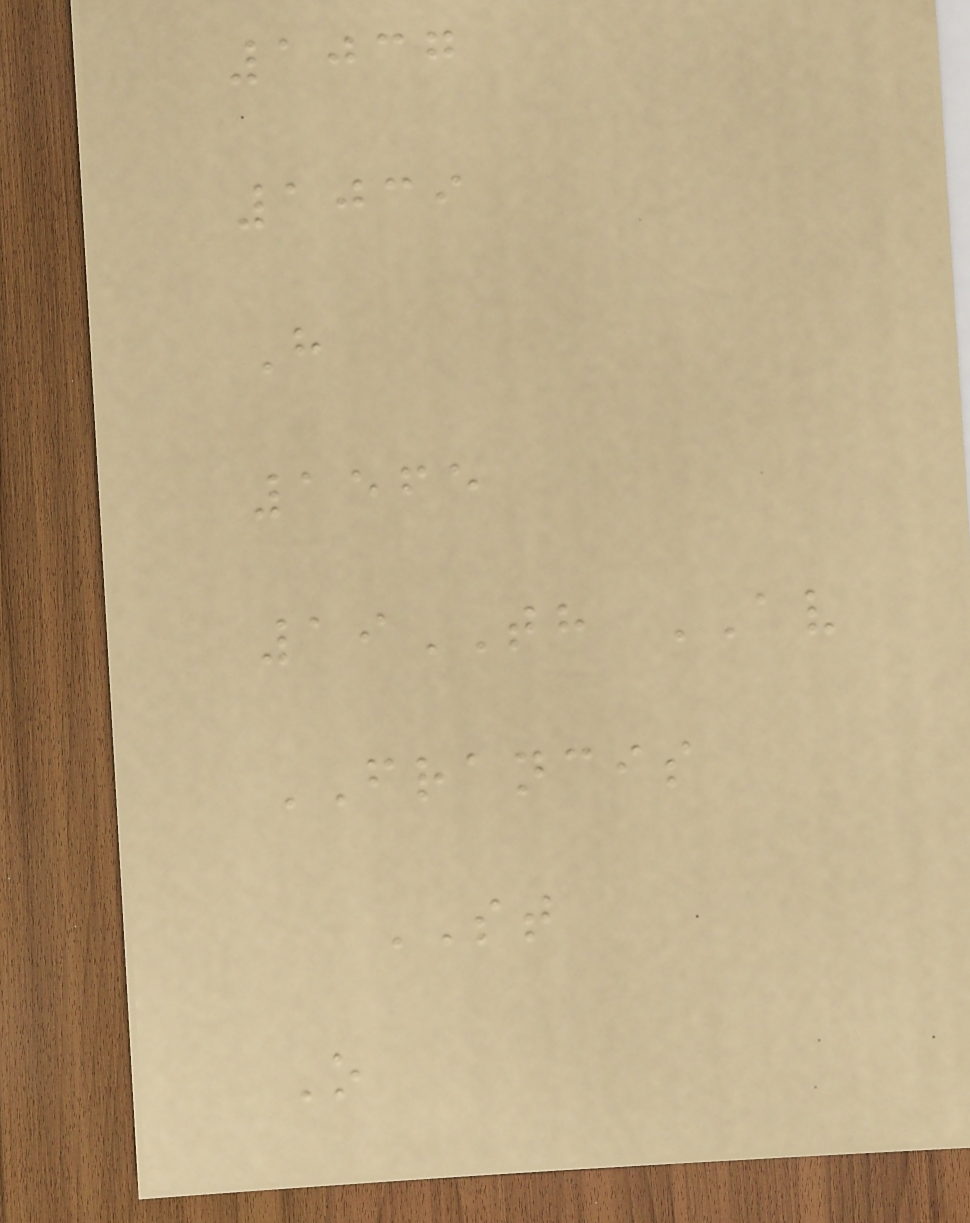1037
1039
H
1565
19TH AV
FRANCIS
ST
O
